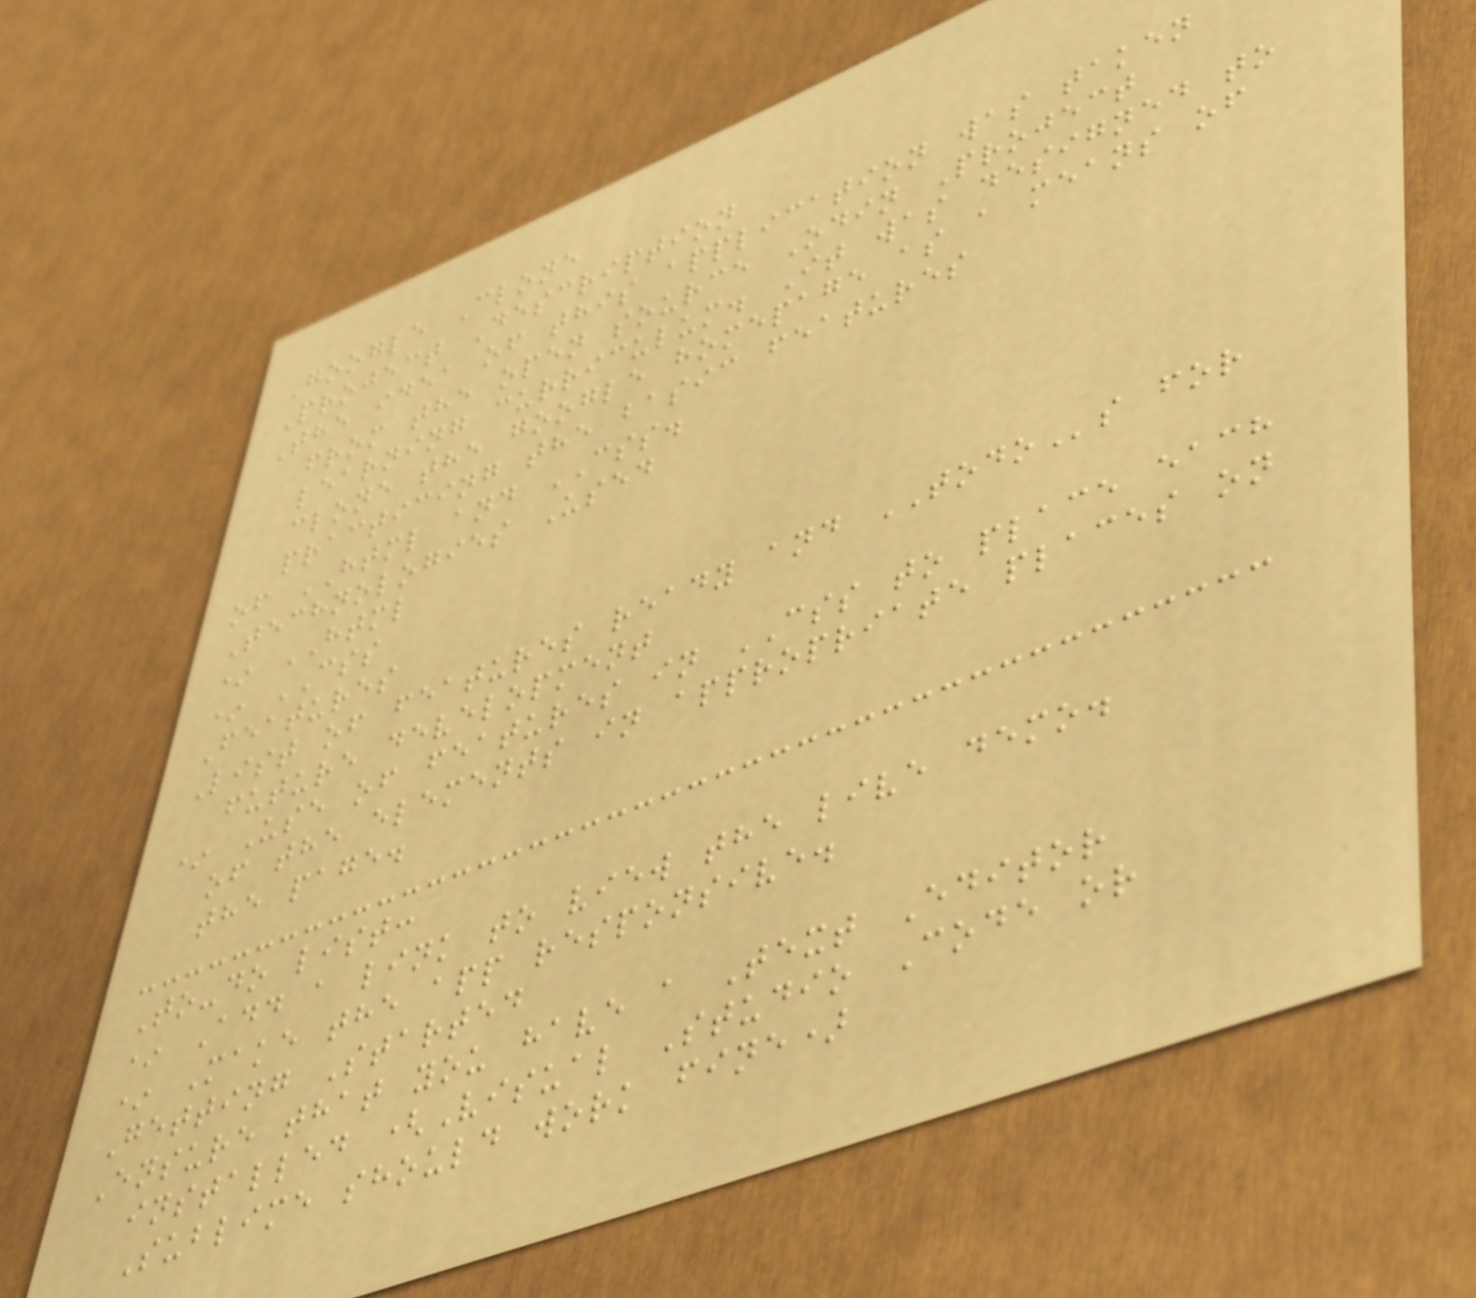Google Clone
Project Description
The idea of this application was taken
from the open source Odin Project
learning curriculum. It was designed to
clone the google homepage as a means of
practicing the basic features
of HTML and CSS.
Technologies Used
* HTML
* CSS
Features
List of features ready and TODOs for
future development
* Use of features in CSS to place each
of the elements in appropriate places on
the page.
To-do list:
* Add a link to view the live demo.
* Make the app responsive.
Getting Started
Ensure that you have a Text Editor
installed (Visual Studio Code or
Sublime should work fine)
